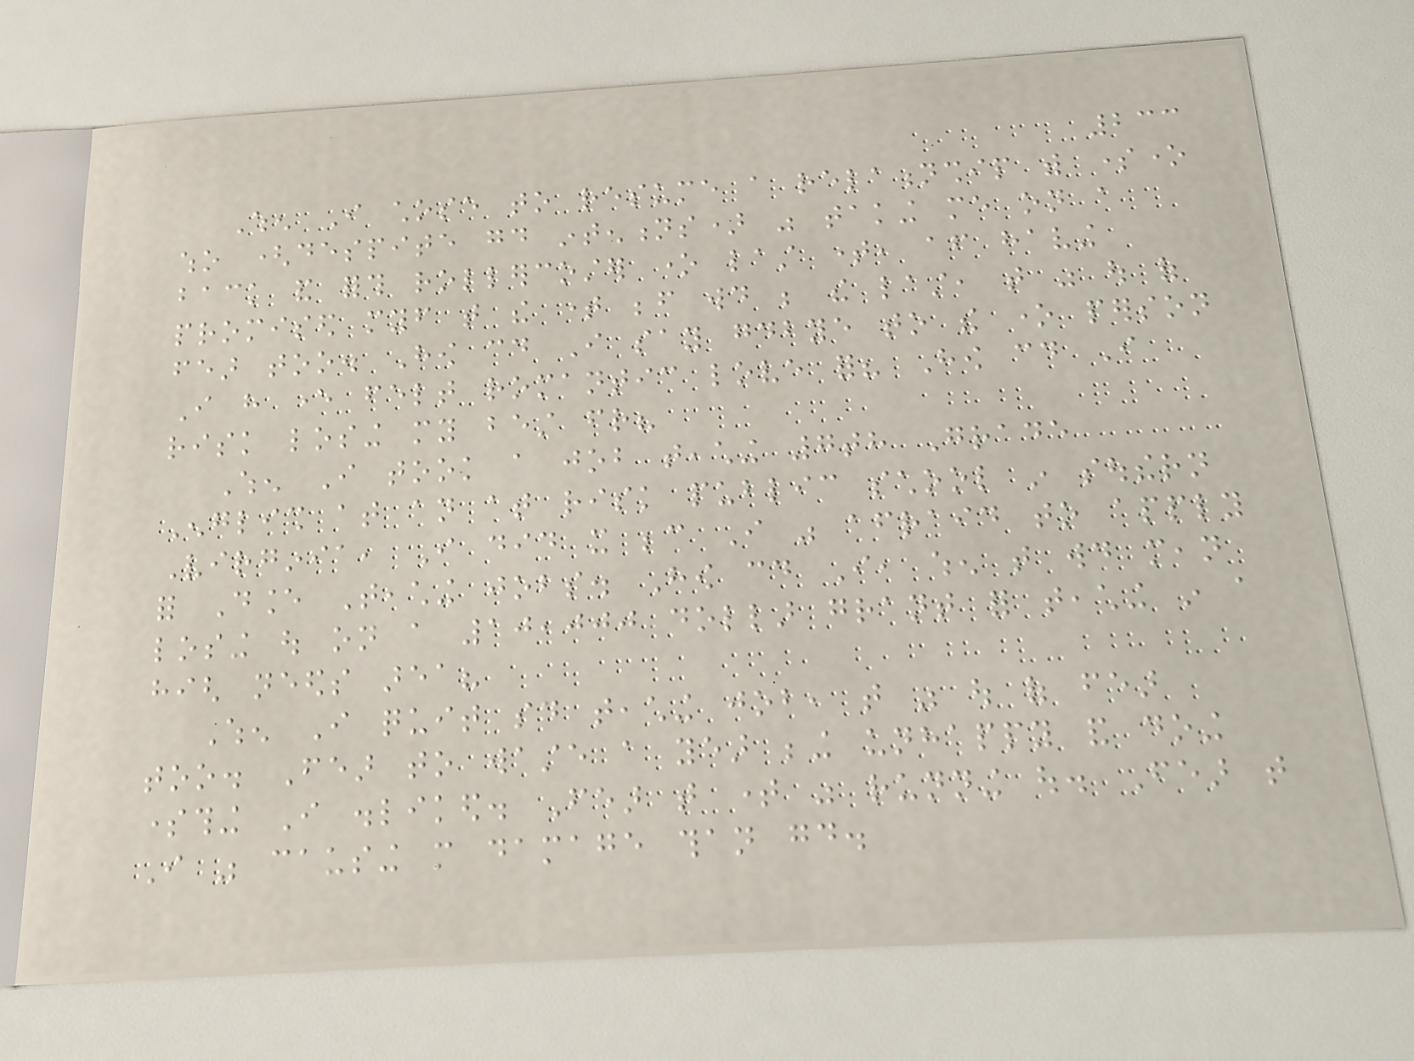233
When I chose to resume a relationship with someone
who (despite good intentions) was taking me on a
back and forth rollercoster one last time, after having
promised myself that the time before would be the last, that was out of
fear too. How could I say goodbye to the one person
I have ever felt romantic love for? How could I
risk losing my best friend?
When I took a job teaching 7th Grade
English at an at risk public school in southern
Virginia, I did it because I was afraid to apply
for Dance Teaching jobs. How could I, when that would mean
losing out on a 10,000 dollar grant for teaching in a
high needs area?
When I quit said teaching job, that was out of fear
too. Fear to waste a year being unhappy and doing
something I disliked. Fear that time was running out. Fear that
I was causing more damage than good.
